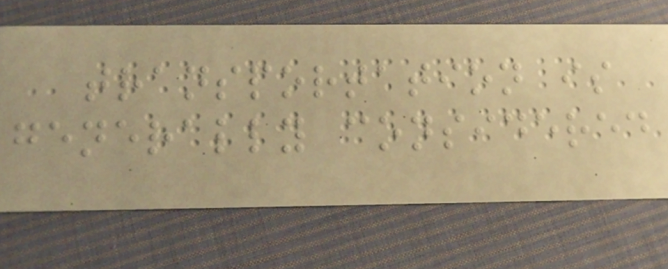transportation is
generally considered
